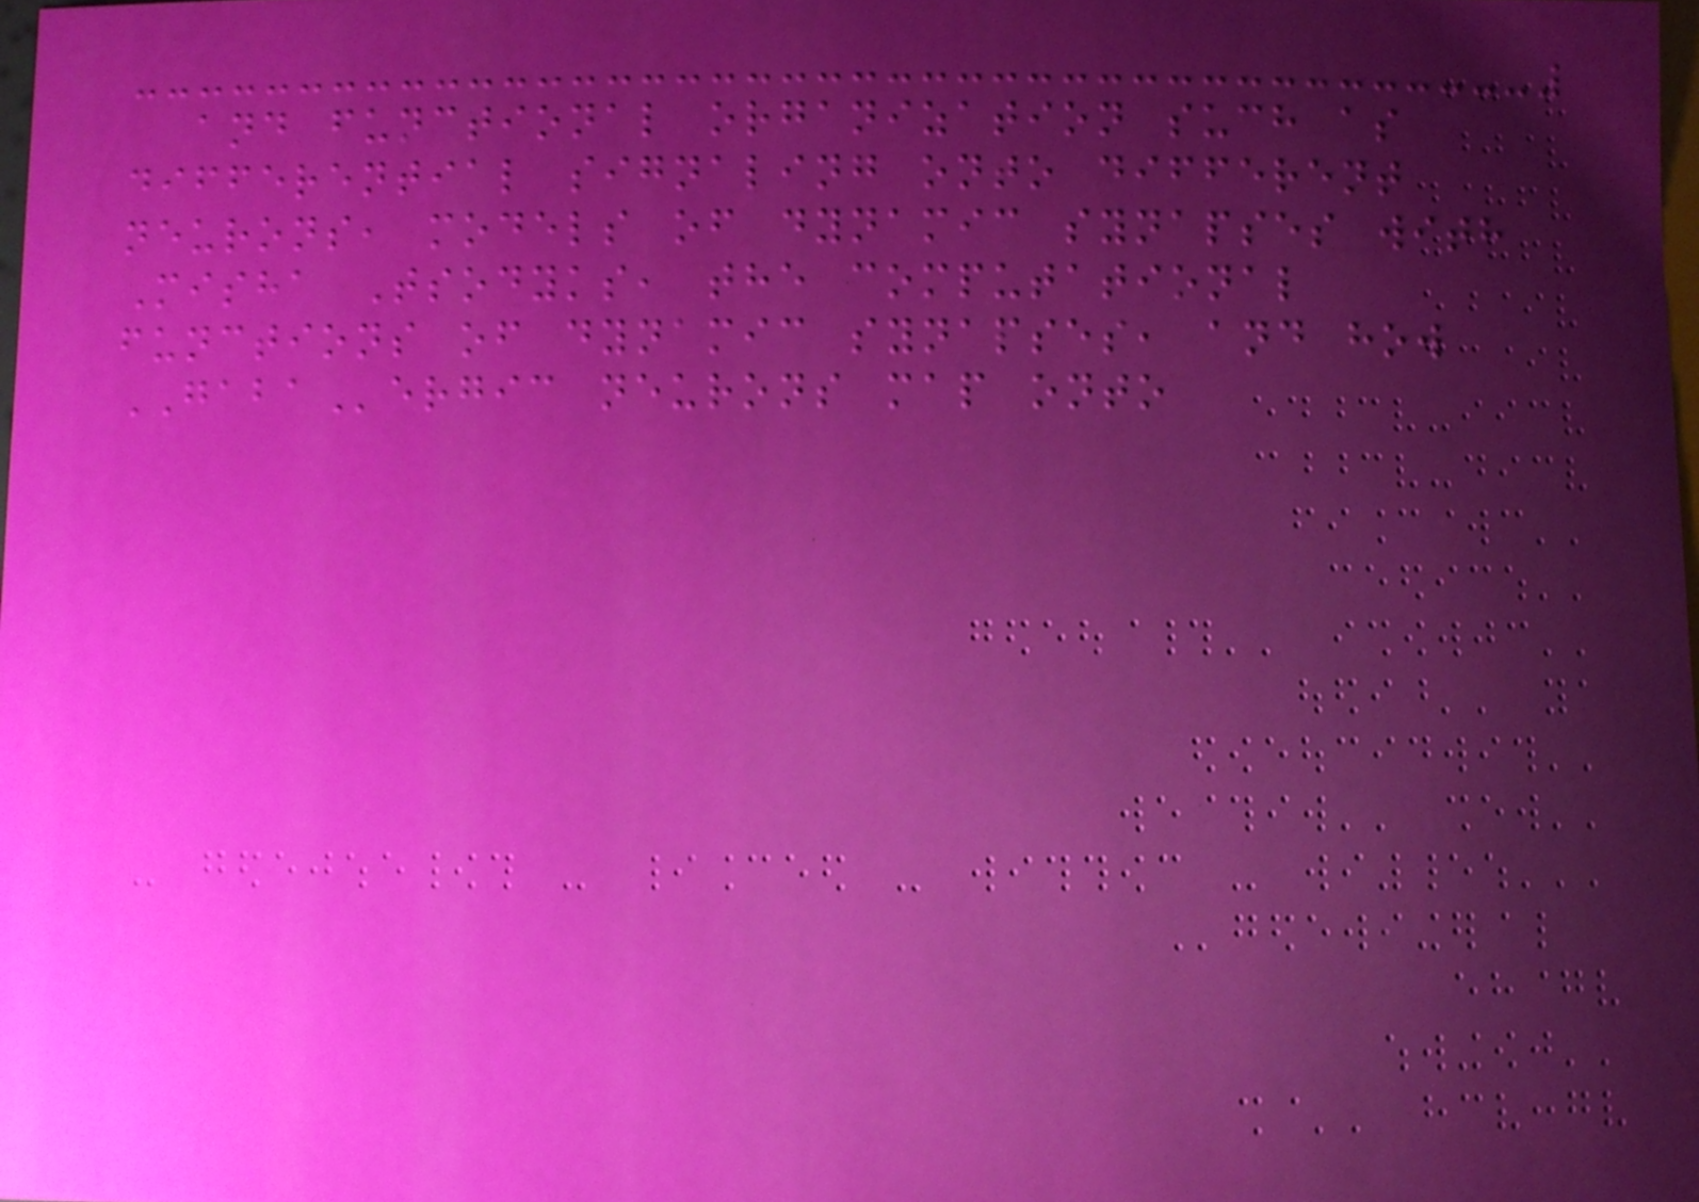and functional organization such as
differential signaling onto different
neurons, models of dynamic synapses with
Misha Tsodyks, the computational
functions of dynamic synapses, and how
GABAergic neurons map onto
